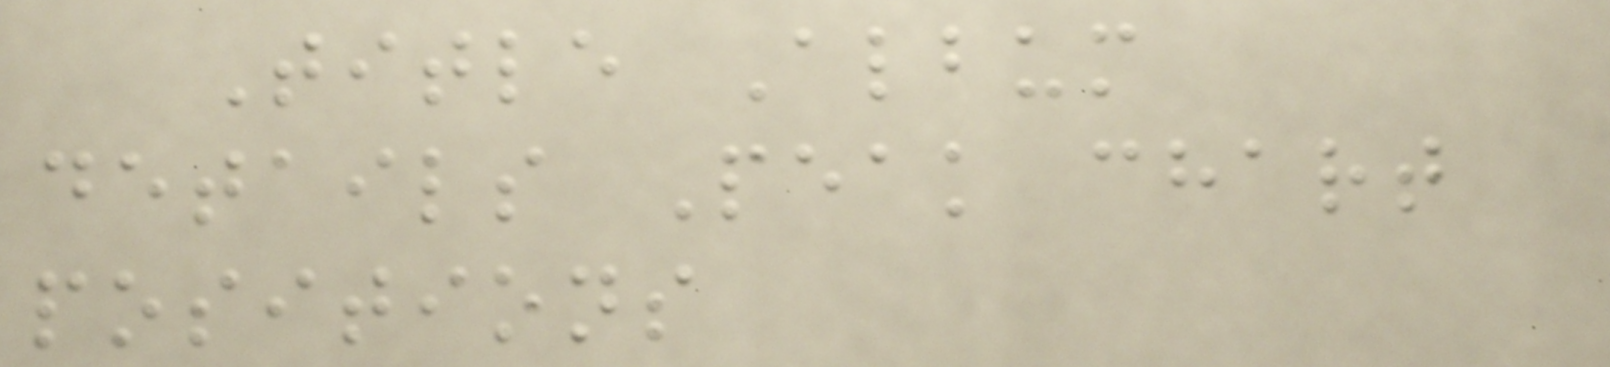Title Album
details Peak chart
positions
